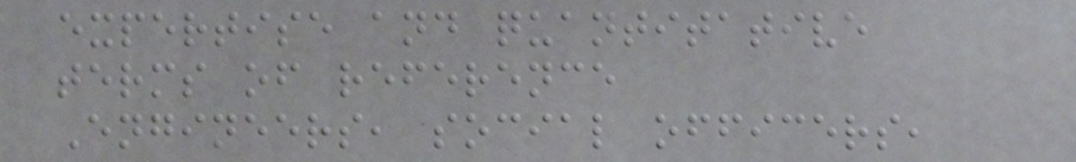expertise and quantitative
terms of reference
Engineers, social officers,
